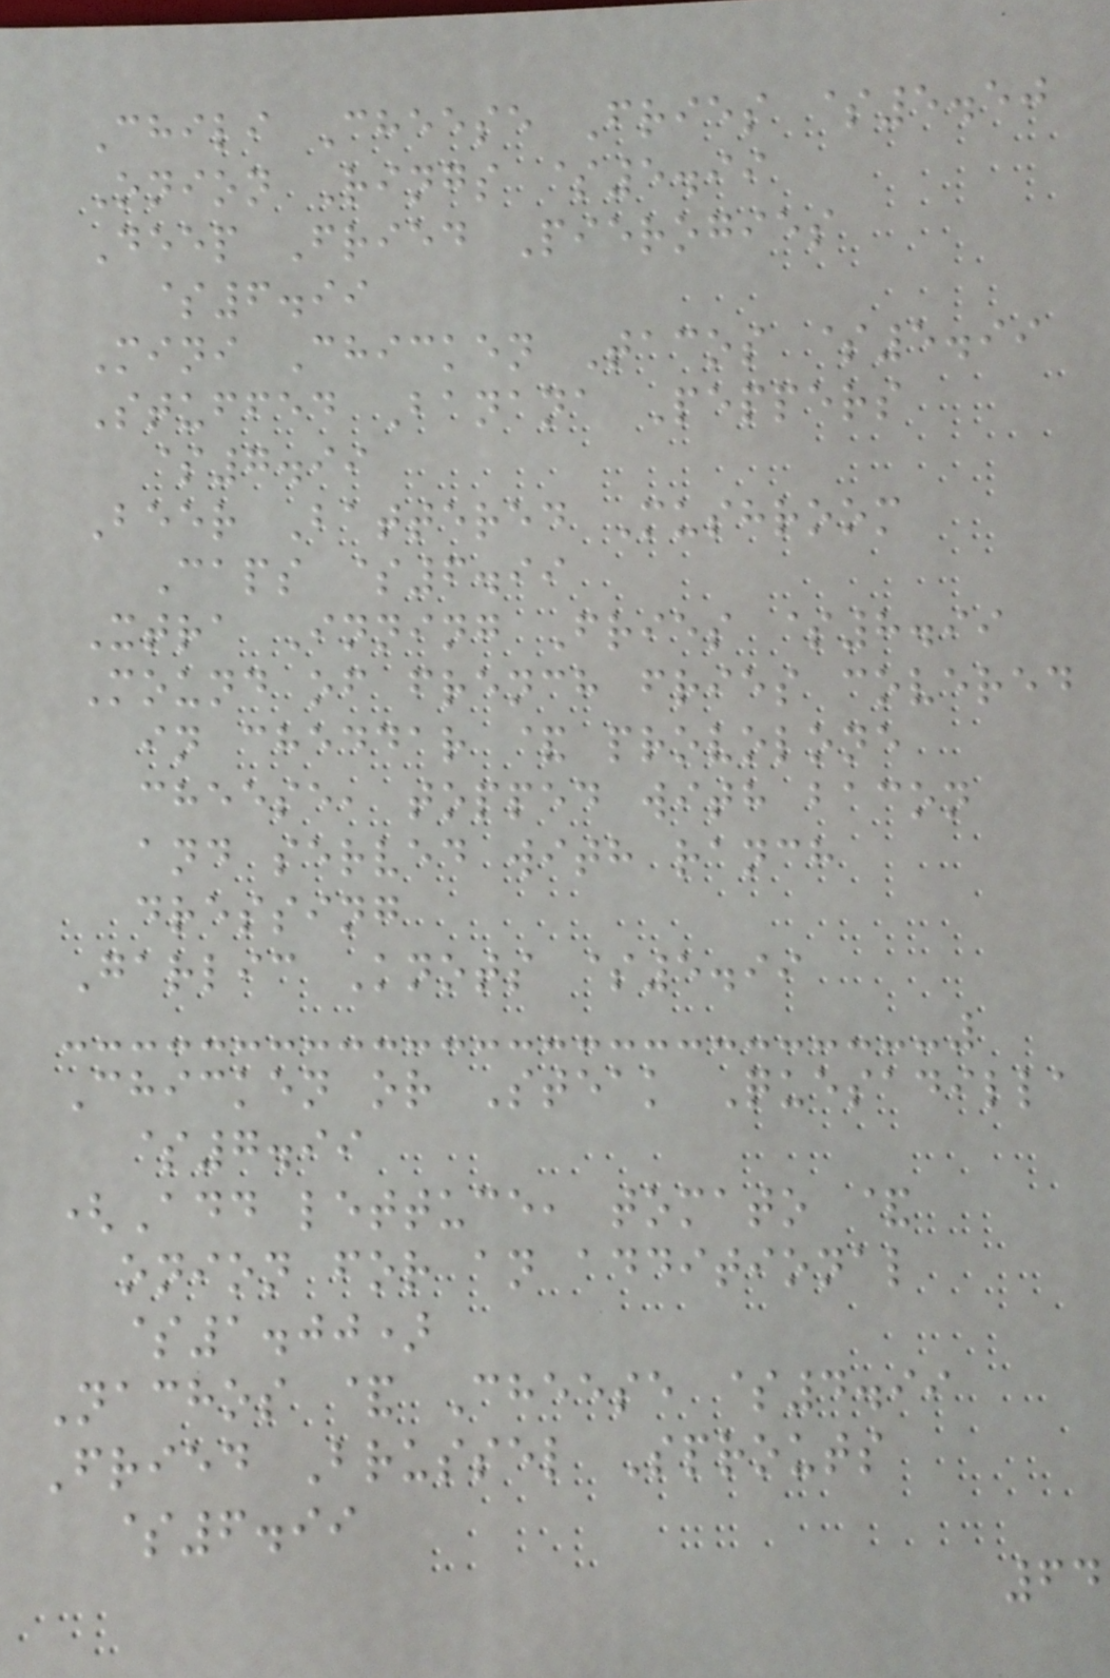Chili Cheese Fries $5.50
Onion Rings $5.99
Deep Fried Pierogies
$6.99
Mini Chicken Tacos $5.99
Stuffed Banana Peppers
$7.99
Beer Battered Mushroom
Caps $6.99
Xtra Inning Fries $8.99
Mound of french fries covered
in cheddar & provolone
cheese, topped with bacon
and served with ranch
dressing
Garlic Knots $5.99
Chicken or Steak Quesadilla
$7.99
(Add lettuce, tomato &
onion for an additional
$1.00)
Nachos & Cheese $4.99
Fried Brussel Sprouts
$6.99
64
